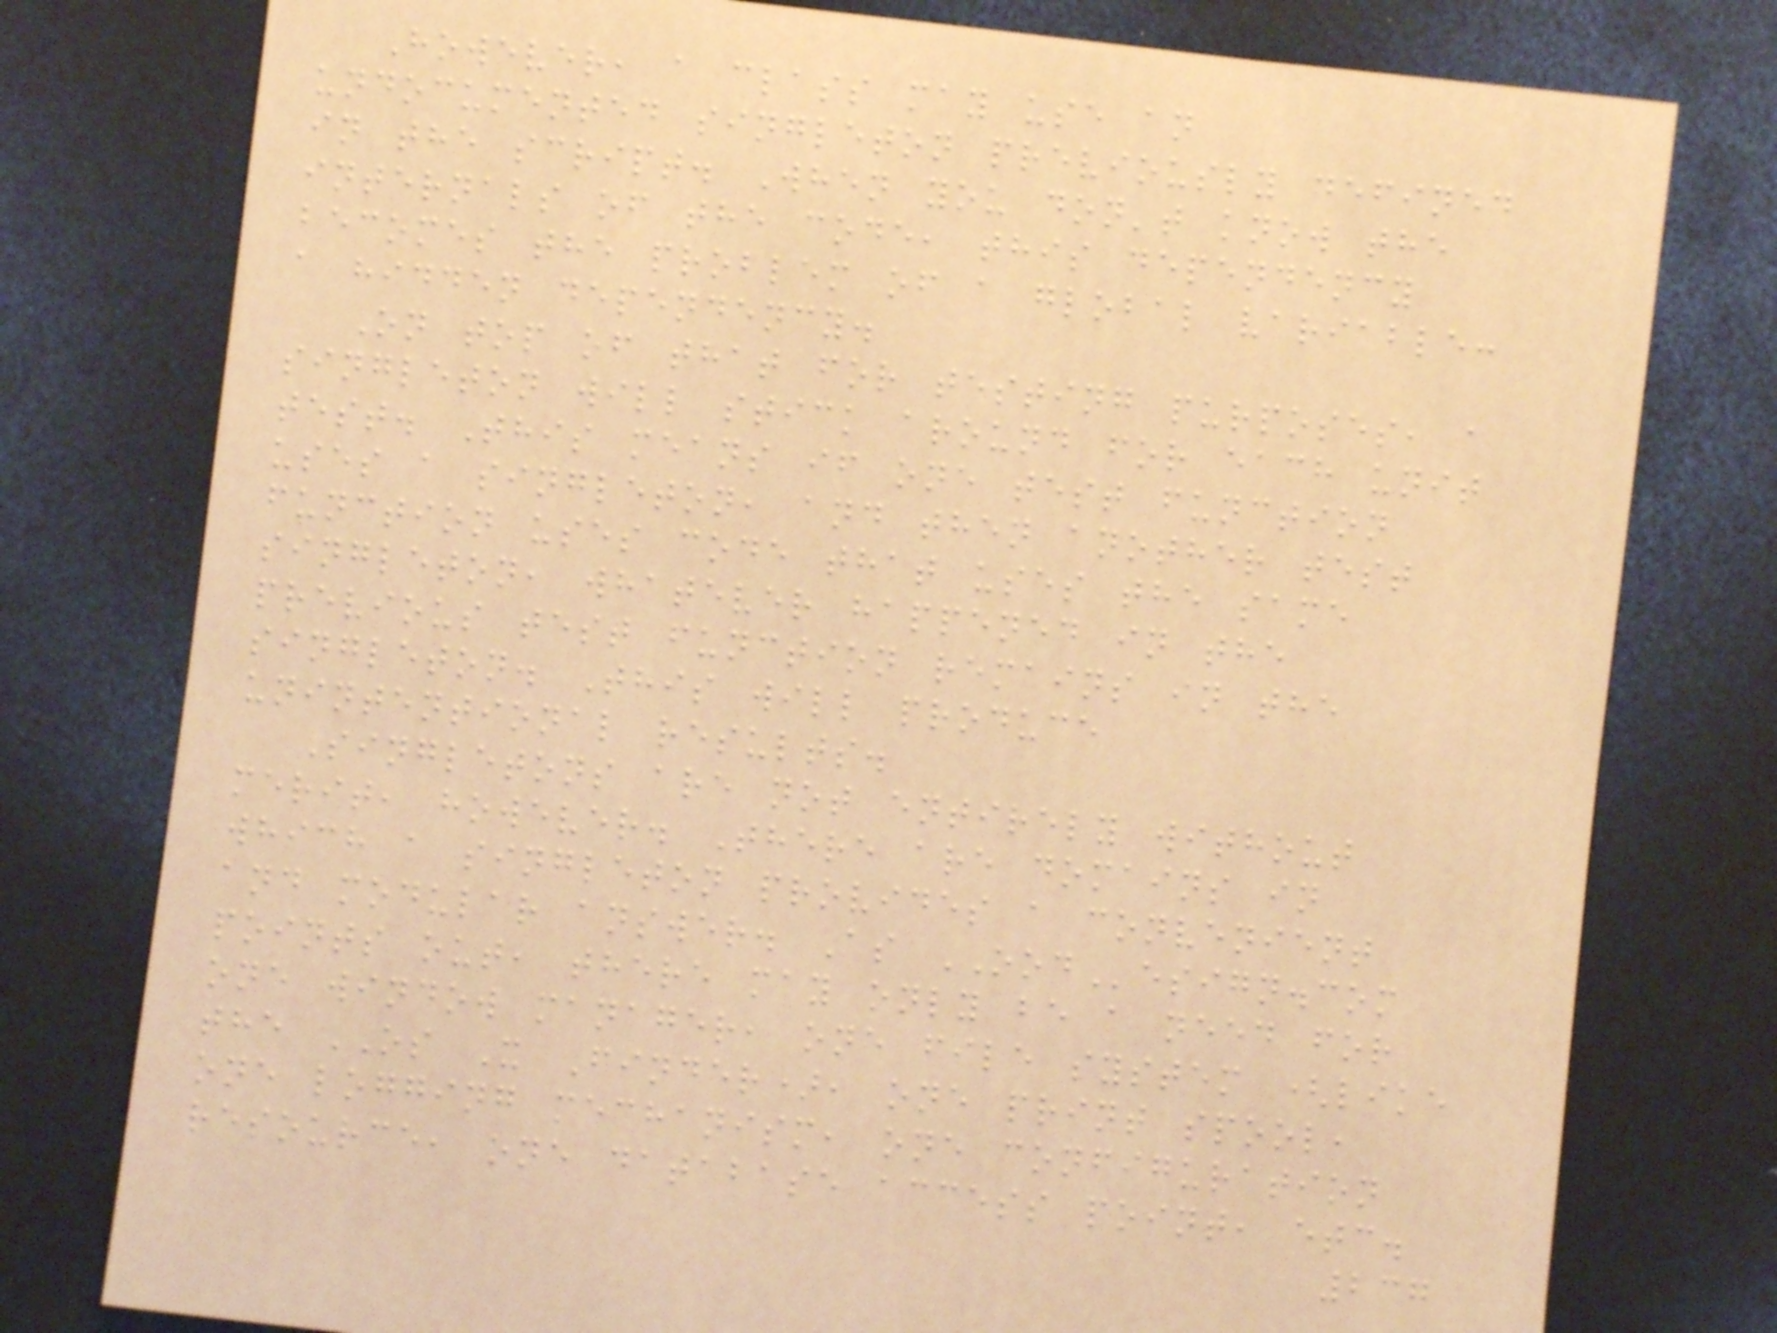However, a class may use an
undocumented singleton previously defined
in the script. When you don't know the
internals of the code, this dependency
becomes the problem of a global variable:
a hidden dependency.
On top of that for testing purposes, a
singleton will stick around for each unit
test. This means if one test function
uses a singleton, and then another test
function uses code that uses the same
singleton, whatever happened in the
previous test function remains in the
singleton. This will produce
unintentional results.
Singletons are not entirely without
merit, however. There are domains in
which a singleton provides a convenient
and modular answer. As OODesign.com
points out, there may only be a need for
one window manager, one file system (like
the OS X Finder), one print spool,
one logging mechanism, one configuration
resource, one database access point, etc.
237
